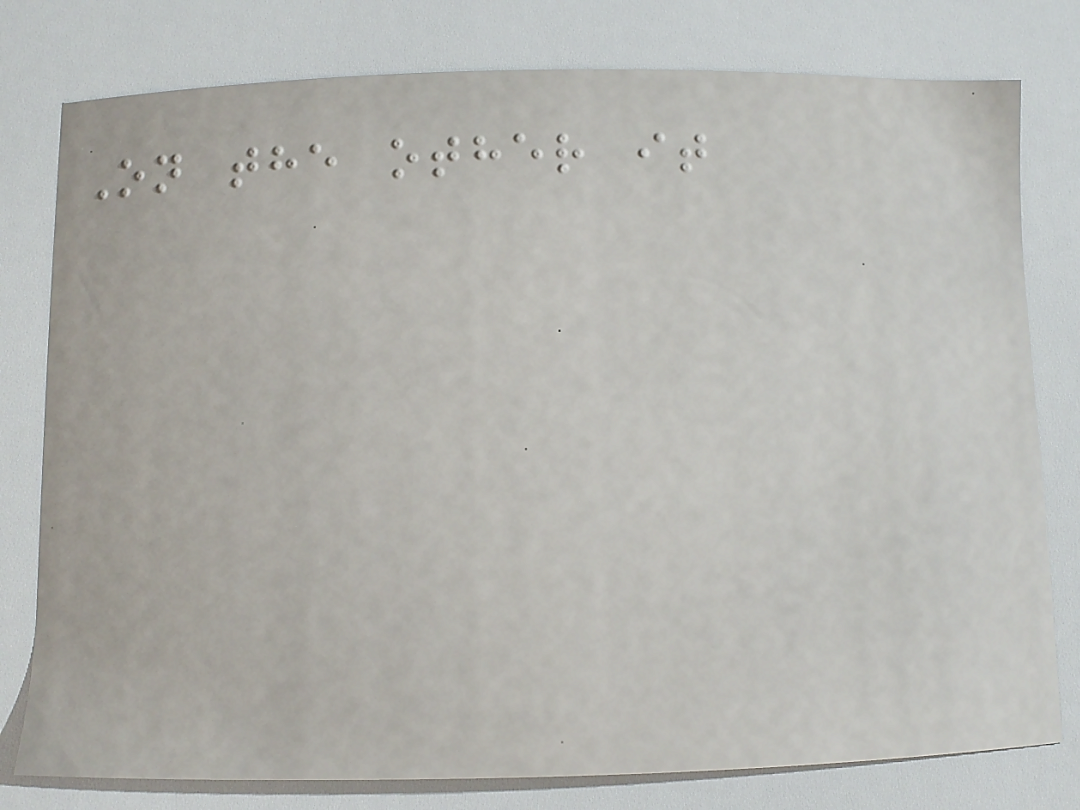On the other it
